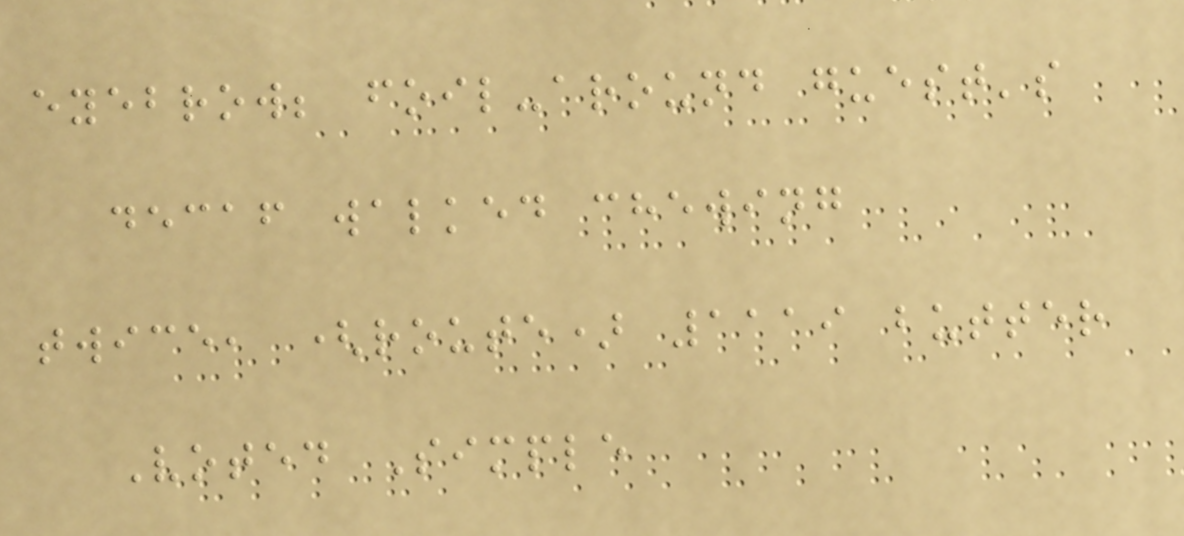eyebrow; foil-around guest's
decaf walked chewing
twice, (route) 1119 butter
Voted Simple
